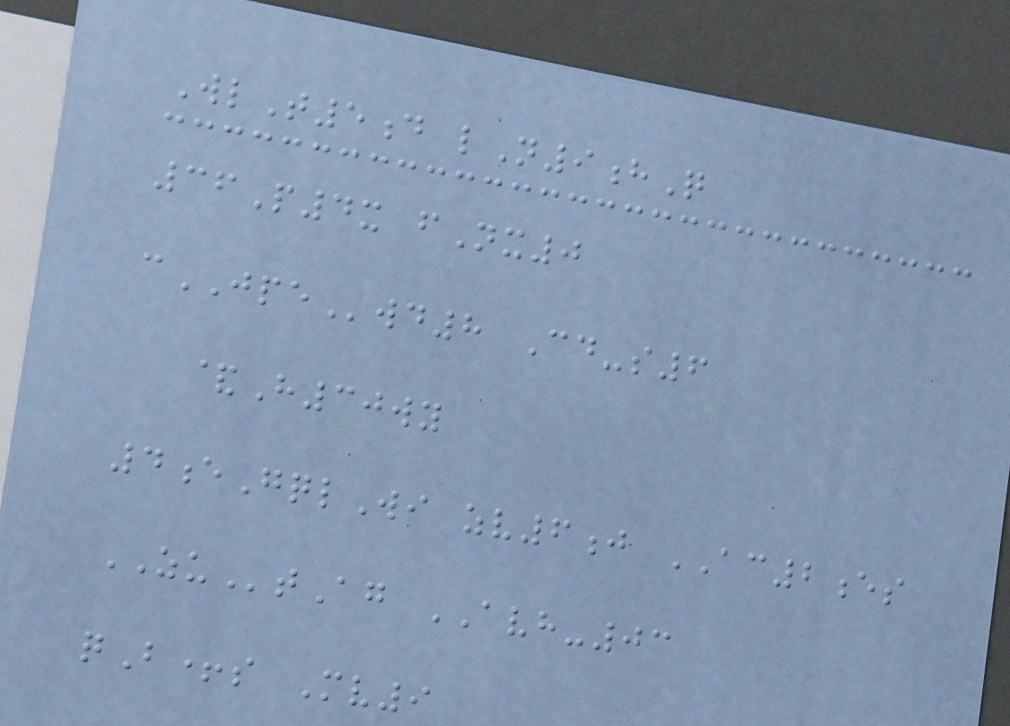WlT5d lN9hQ
36P4x fNx0
cJPEwd8 Cd-s6
&H30wy
4eGqlWi zv6j AC2es
ZUtAg AVH-03
qB+s Mv9
